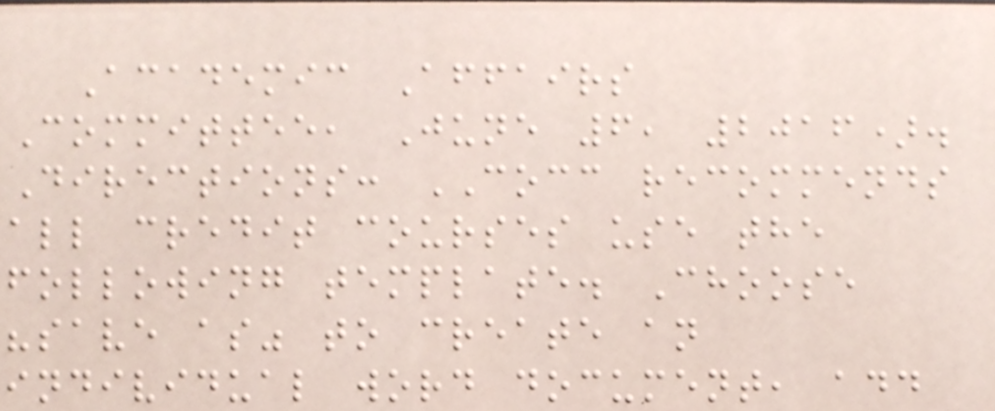Academic Affairs
Committee, June 6, 2016).
Directions: COCC recommends
all credit courses use the
following template. Choose
"save as" to create an
individual word document, add
